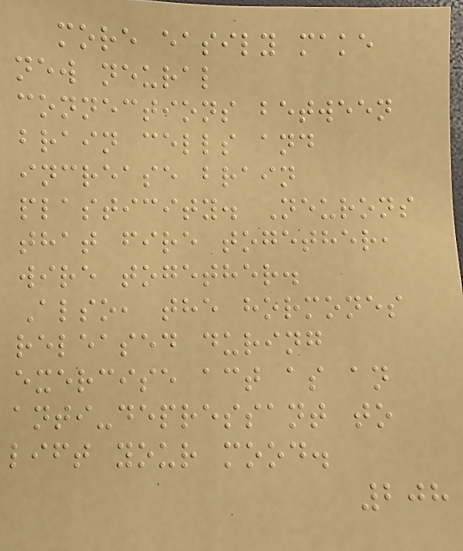more easily make
new neural
connections between
brain cells and
increase brain
plasticity. Neurons
that fire together,
wire together.
Also, the hormones
released during
exercise act as an
anti-depressant to
lift your mood.
208
